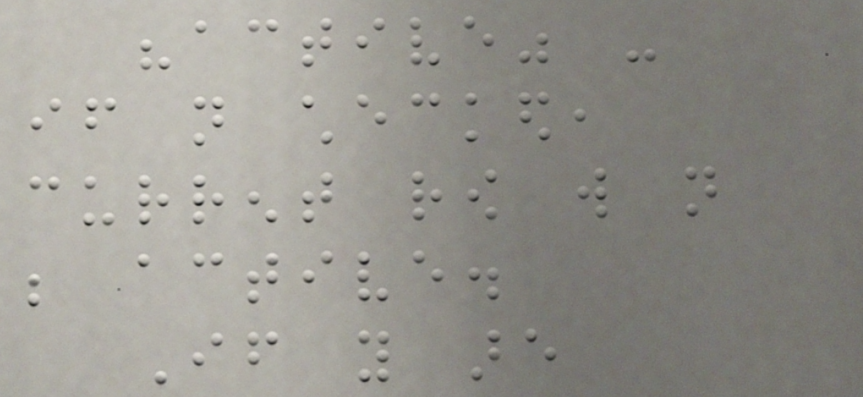"active" -
if not checked,
current row will not
be active.
If you are
